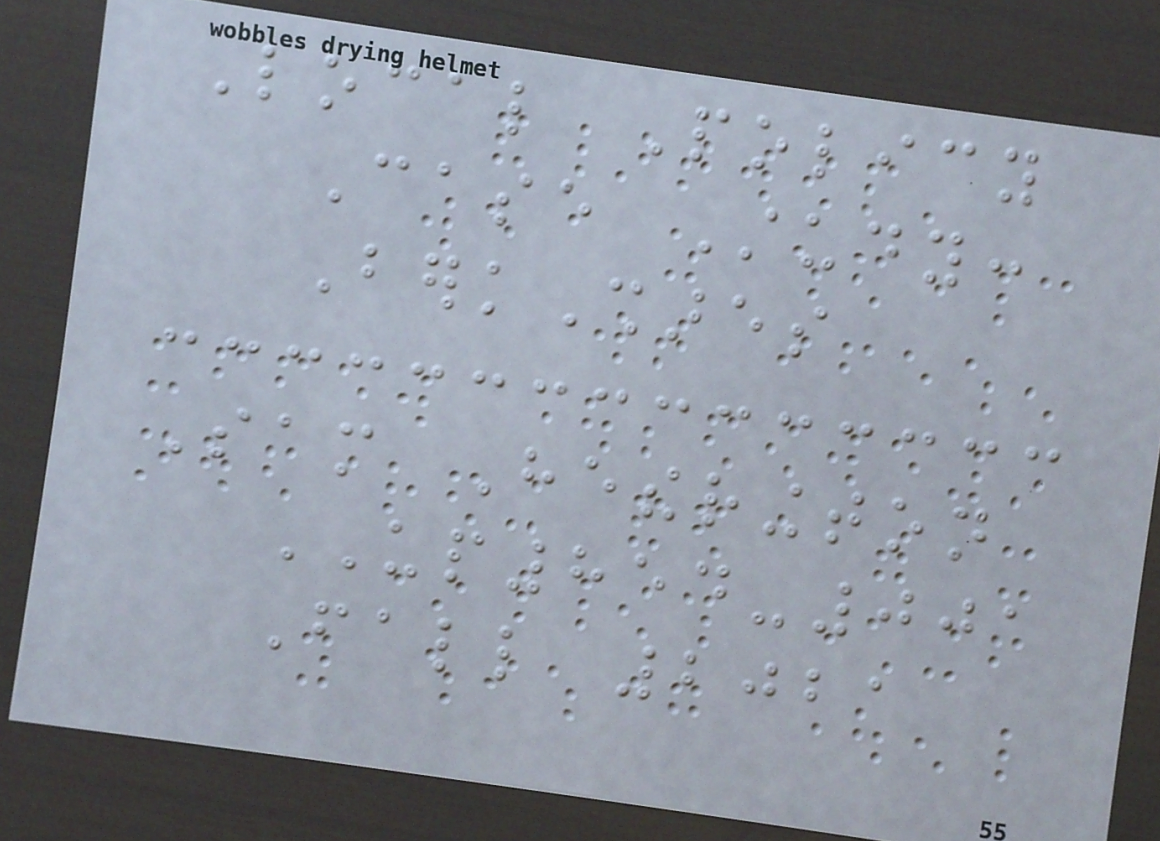Local Policy
Case Study:
BerkShares
Sam Hetherington
UP854-001
Fall 2021
